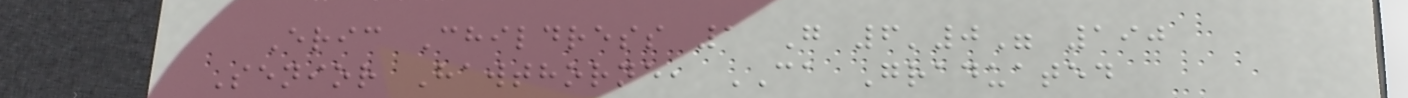Eric Childress 1 G 6'0" 190
Senior Hawthorne, CA Graduated
